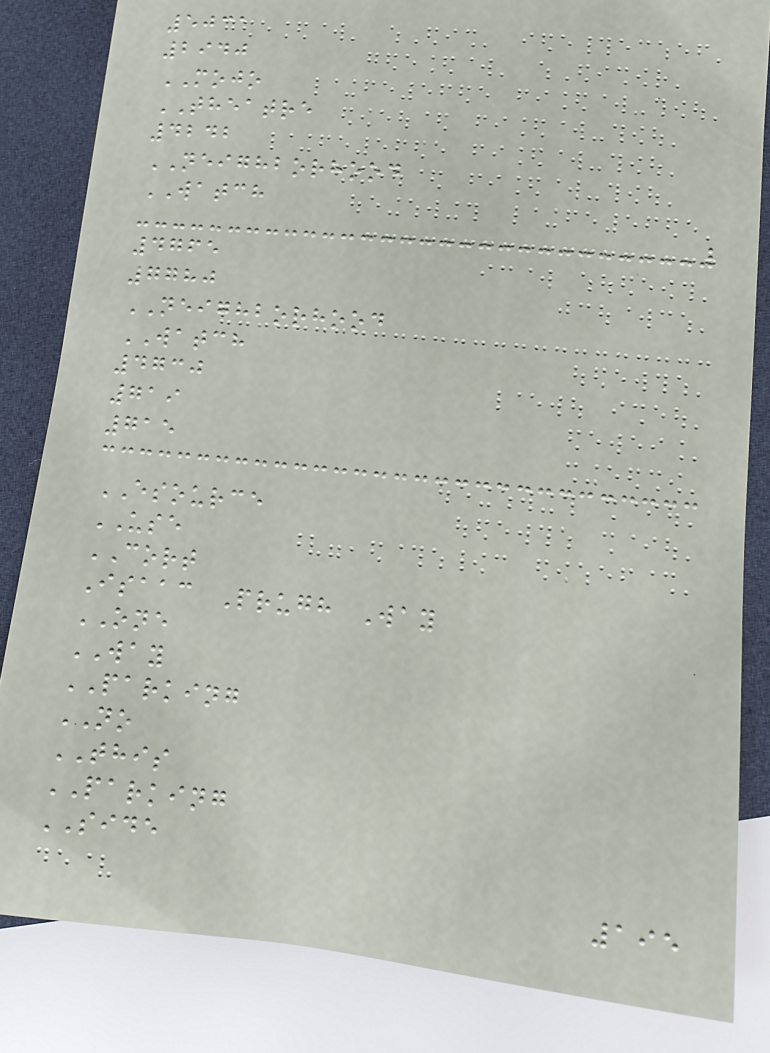5031
2940
MOJO
THEATRE
4242
NEIGHBORHOOD
WATCH
4765
7780
NEIGHBORHOOD
WATCH
4730
719
715
ESOURCE
USE
CORT
Isaac Prugh Way
ONE
WAY
PARKING
NO
THIS
PARKING
SIDE
195
